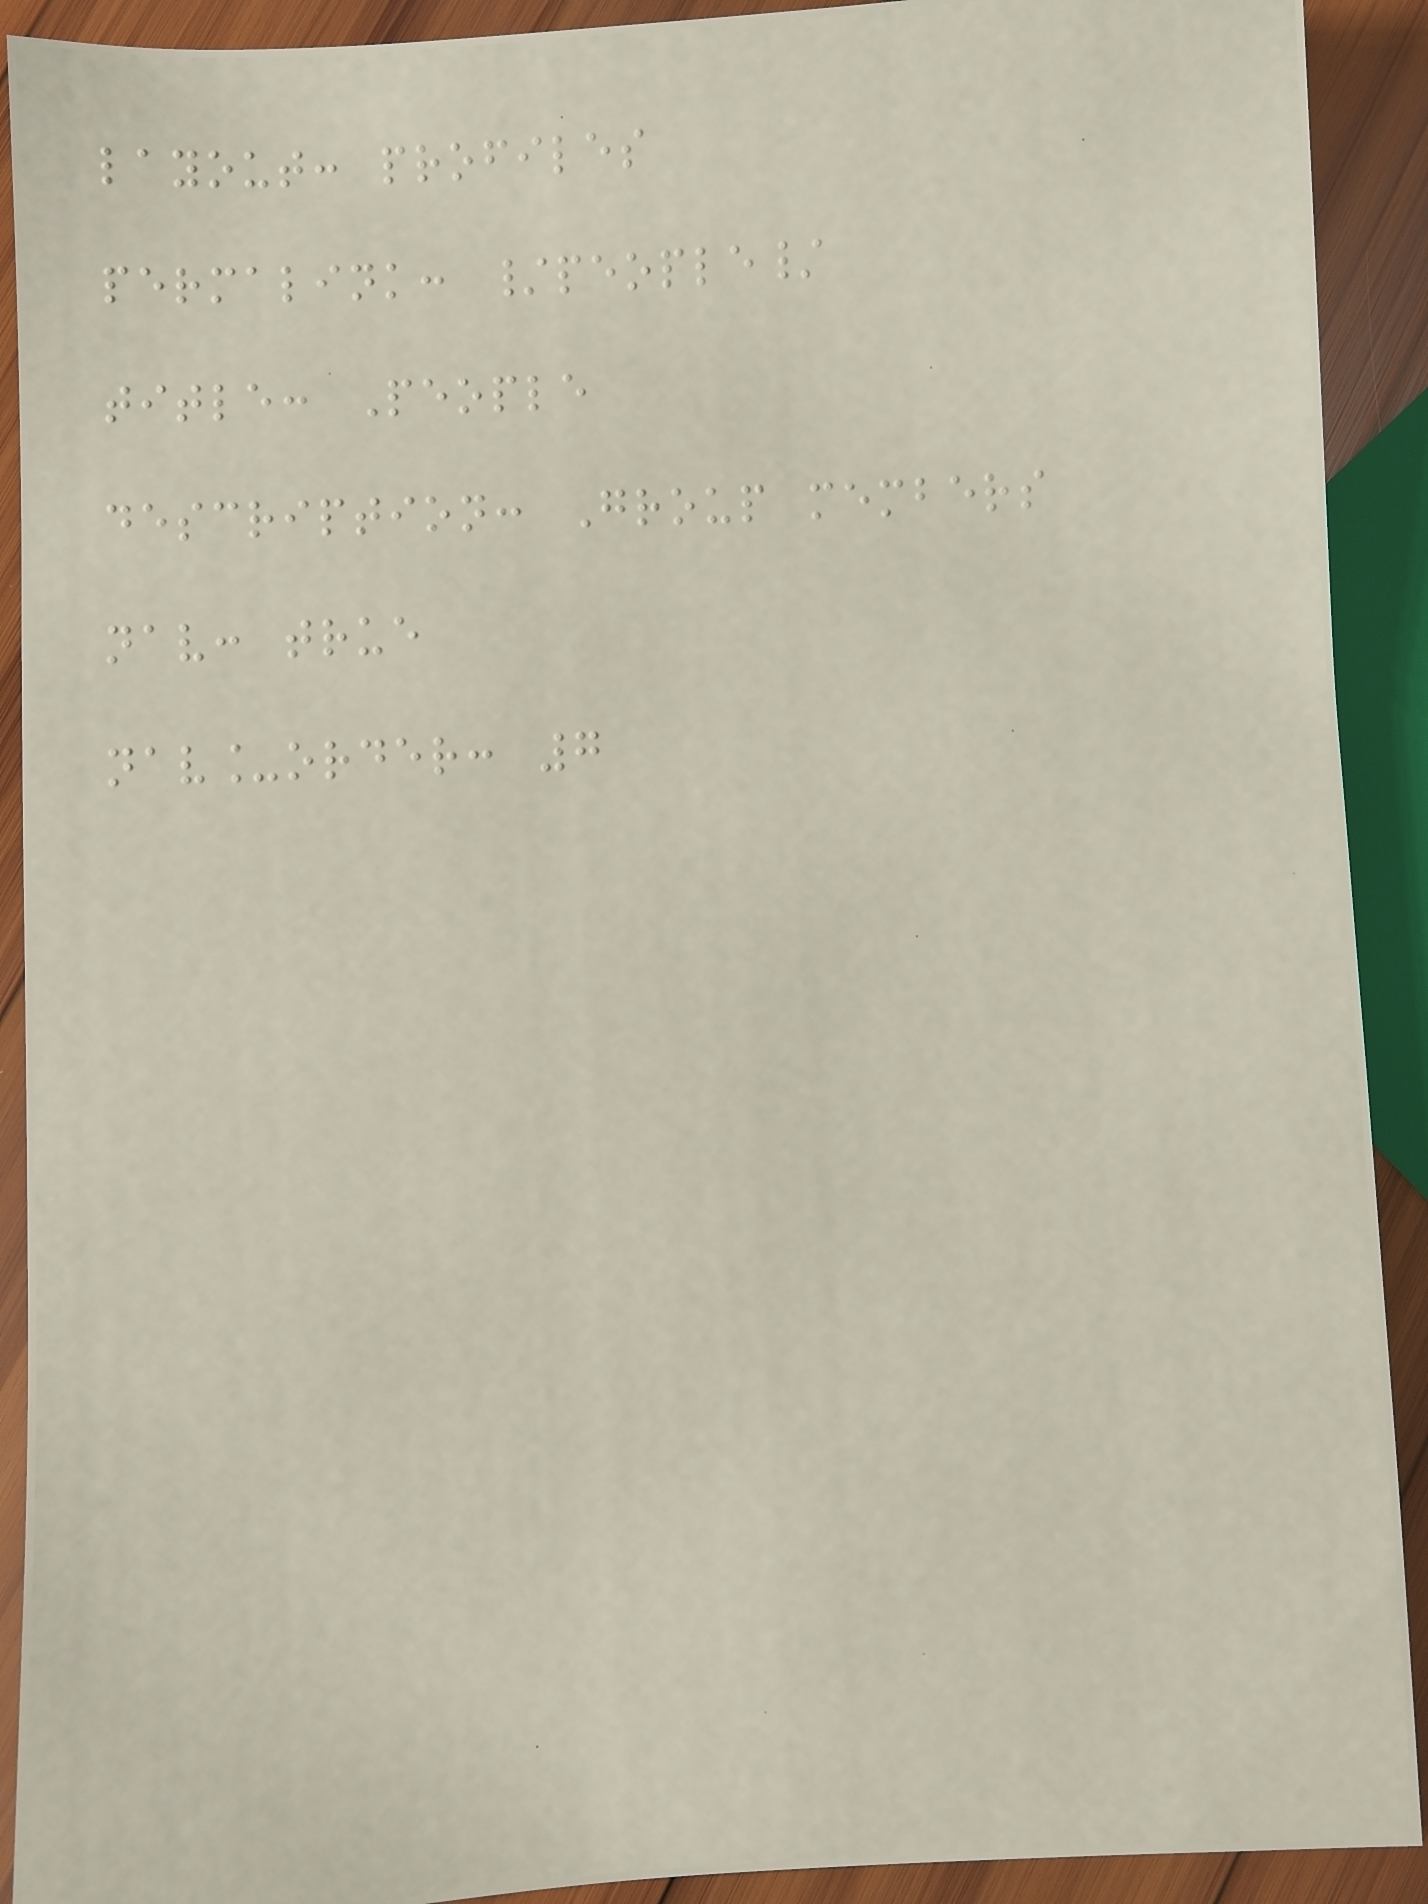layout: profiles
permalink: /people/
title: People
description: Group members
nav: true
nav_order: 7
